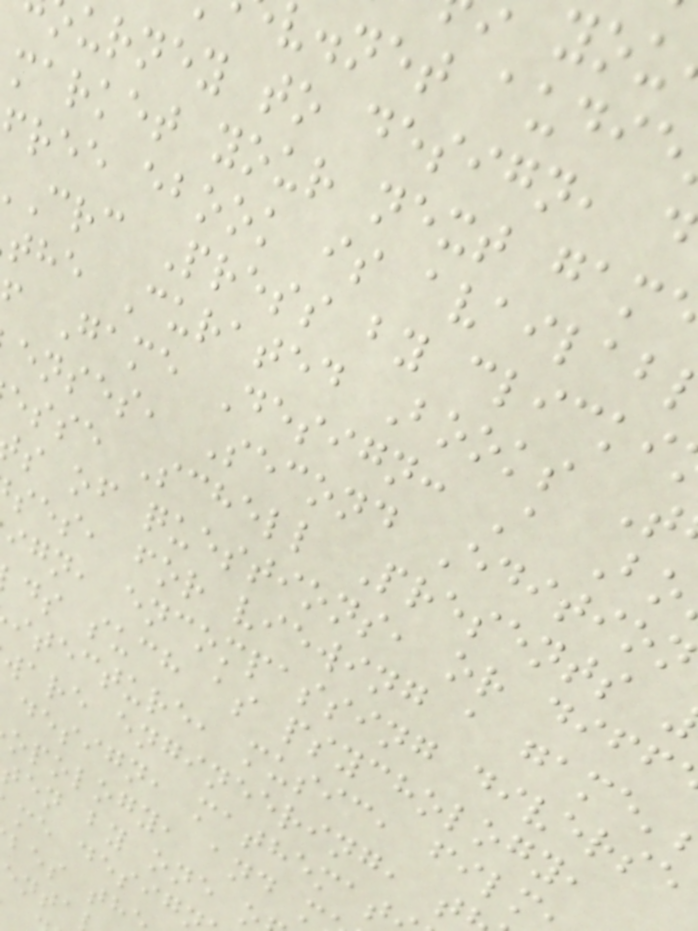v.net audie
urney to design, d
market your next gam
free ebook is availab
crc Press by clicki
the Curated Books T
Game Design: A Bo
enses, Second Edition
esse Schell Presents
s of questions, or diff
ses, for viewing a game'
ign, encompassing diverse
ds such as psychology,
itecture, music, film
ware engineering, t
design, mathemat
opology, and m
ten by one
me desig
